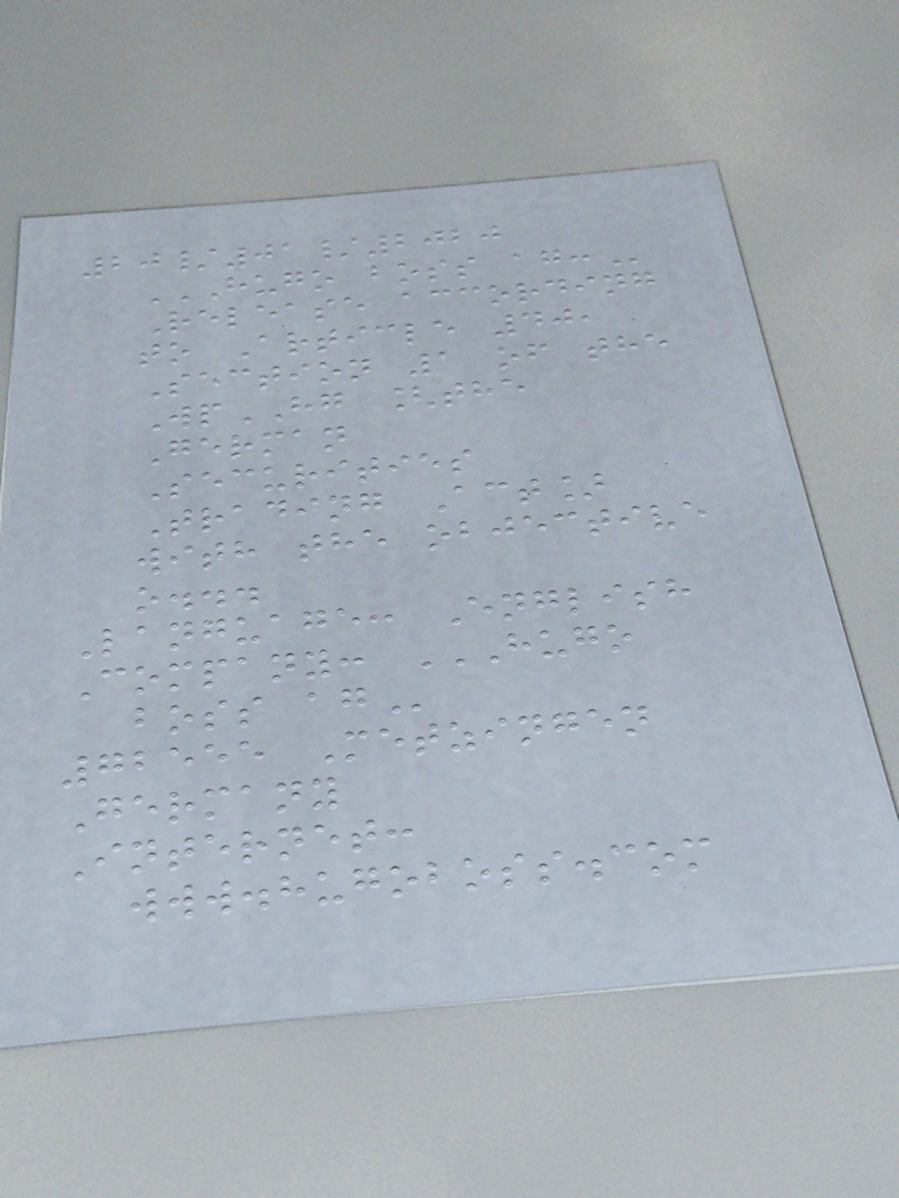20/01/2020
HUGO BOSS AG:
Release according
to Article 40,
Section 1 of the
WpHG [the
German
Securities
Trading Act]
with the objective
o...
Language: English
Company: HUGO
BOSS AG
72555 Metzingen
Germany
Internet:
www.hugoboss.com
